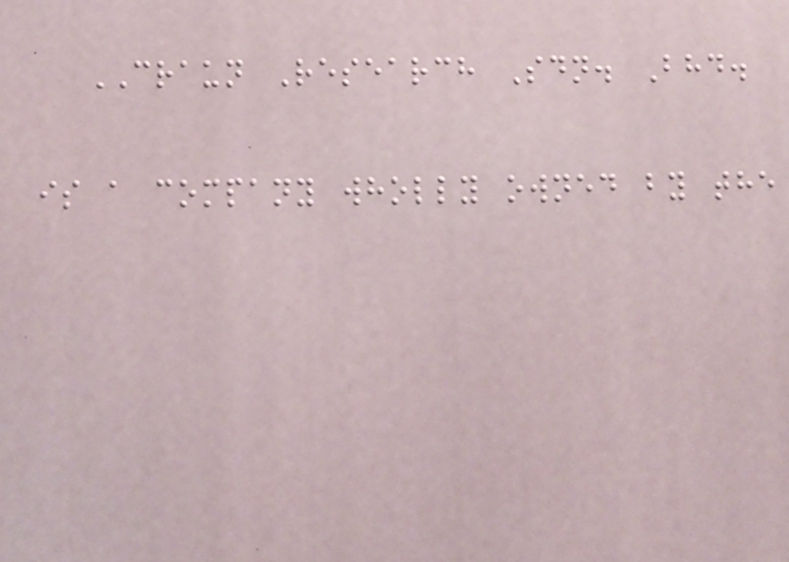CRAUN Research Sdn. Bhd.
is a company wholly owned by the
